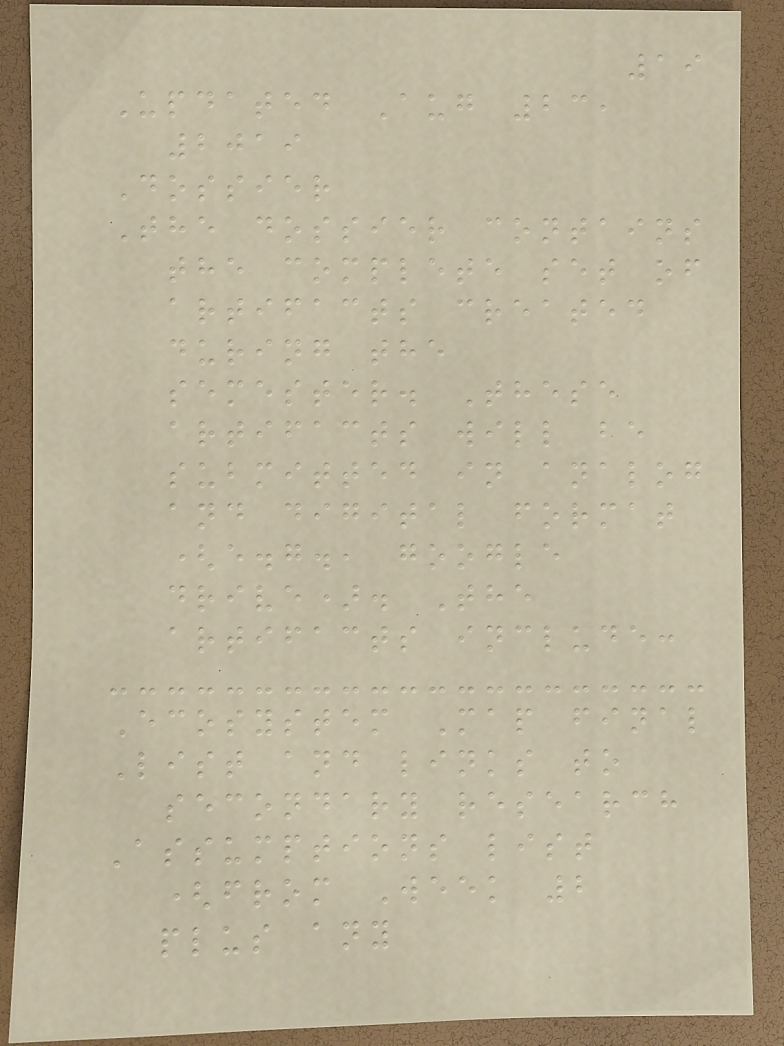19
Updated Aug 23,
2019
Dossier
The dossier contains
the complete set of
artifacts created
during the
semester. These
artifacts will be
submitted in analog
and digital format
(e.g., google
drive). The
artifacts include:
Ecosystem Map final
List and links to
secondary research
Assumptions list
(from Week 2
plus any
